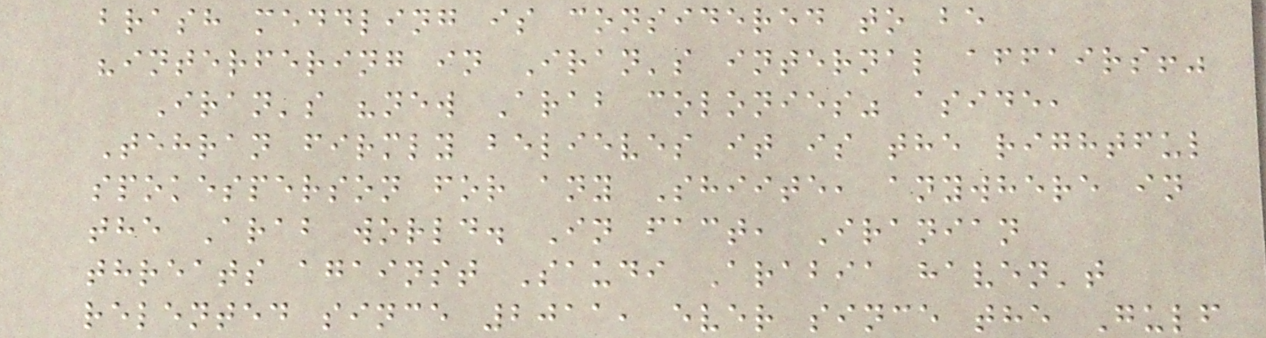brash meddling is considered to be
"interfering in Iran's internal affairs!"
Iran's "new Arab colonies" aside,
Tehran firmly believes it is the rightful
spokesperson for any Shiite, anywhere in
the Arab world. In fact, Iranian
threats against Saudi Arabia haven't
relented since 2011, ever since the Gulf
